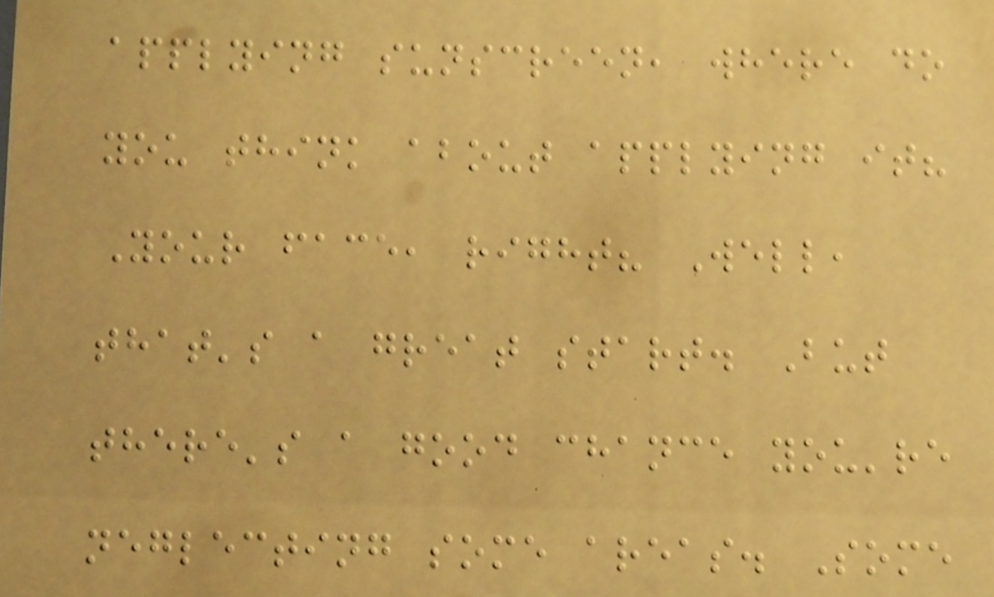applying sunscreen, where do
you think about applying it?
Your face, right? Well,
that's a great start. But
there's a good chance you're
neglecting some areas. Some
